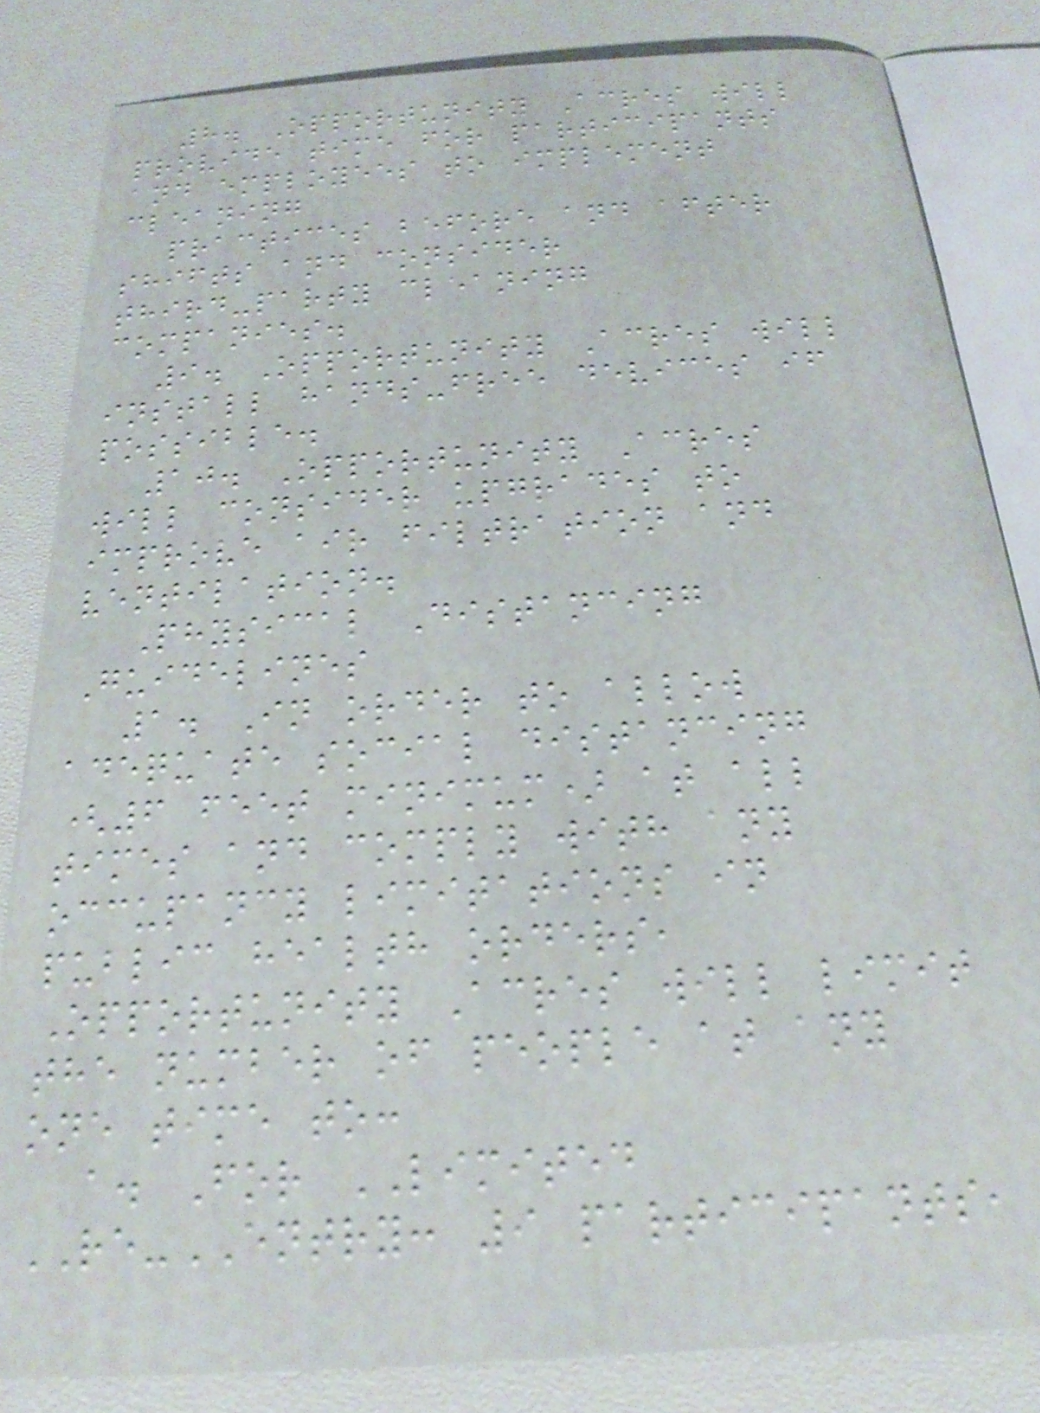8. Opportunity Acres will
provide time for participants
and employees to implement
cleaning
practices before and after
shifts and consider
third-party cleaning
companies.
9. Opportunity Acres will
install hands-free devices if
possible.
10. Opportunity Acres
will consider upgrades to
improve air filtration and
ventilation.
Physical Distancing
Guidelines
1. In order to allow
adequate social distancing
(6 feet minimum) at all
times and comply with any
occupancy limitations in
public health orders,
Opportunity Acres will limit
the number of people at any
one time to:
a. For LIMITED
RE-ENTRY: 9 participants,
